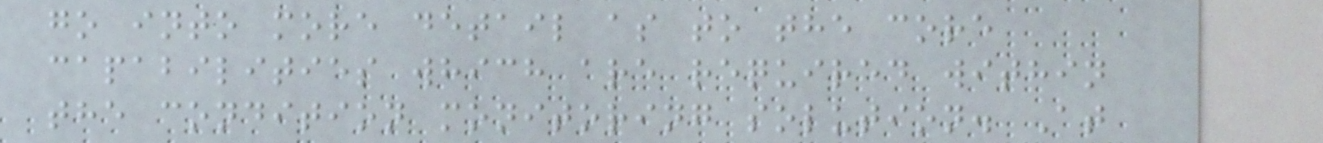go into more detail as to the core
capabilities which are required within
the condition monitoring solution. At
